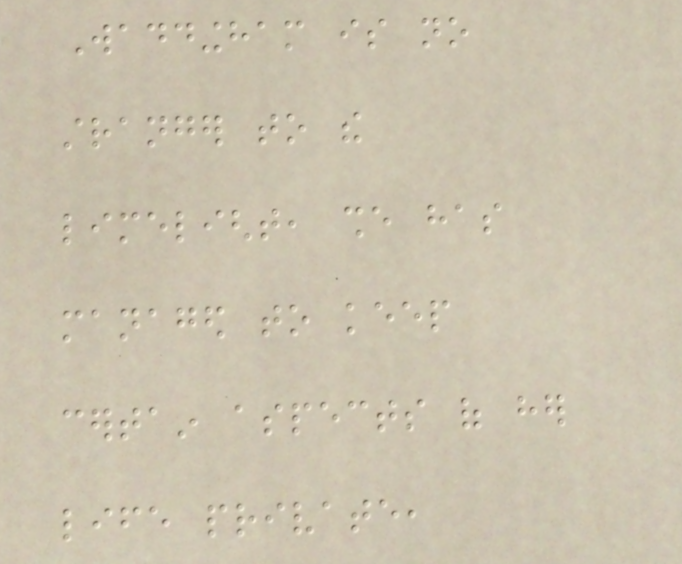Waddingham is no
stranger to the
limelight, she has
managed to keep
certain aspects of her
life private,
